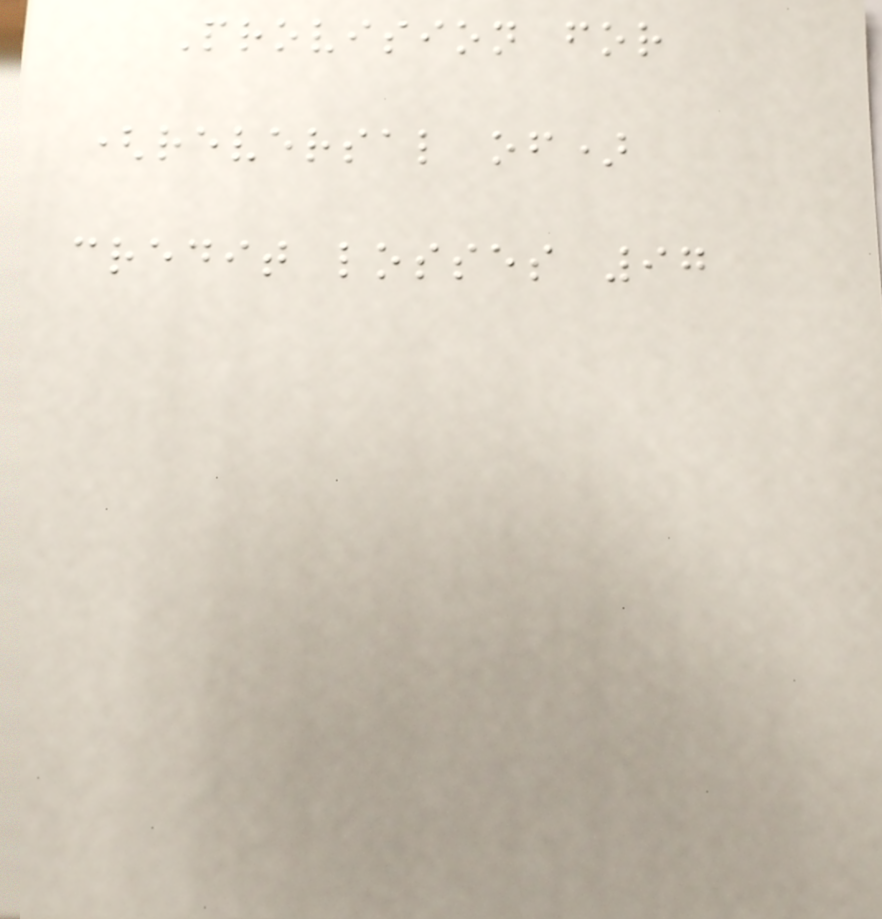Provision for
(reversal of)
credit losses 97
